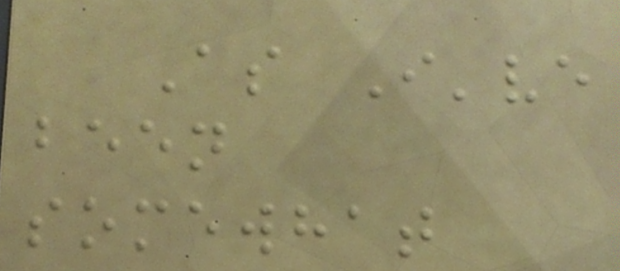As I've
been
somewhat
